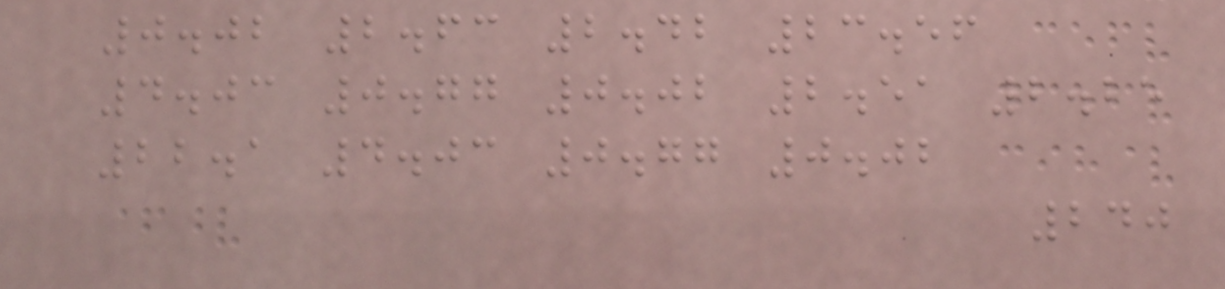0.02 2.63 2.42 23.56
4.03 0.77 0.02 2.51 2.25
22.1 4.03 0.77 0.02
240
